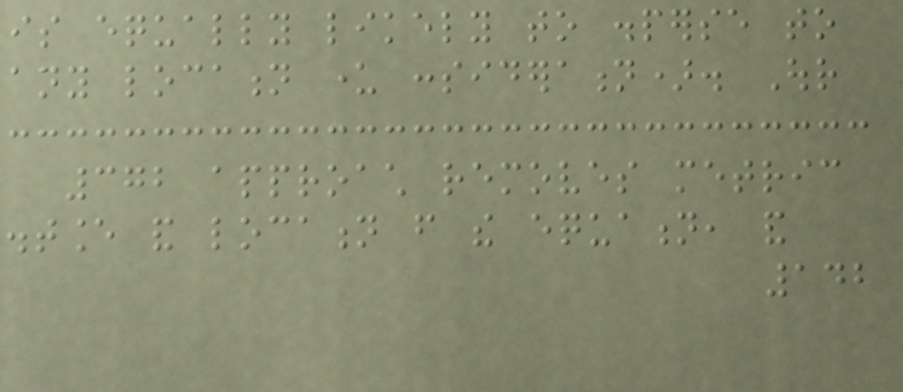is equally likely to disperse to
any location under consideration). Our
372 approach removes metric
distance and location from the equation, and
142
